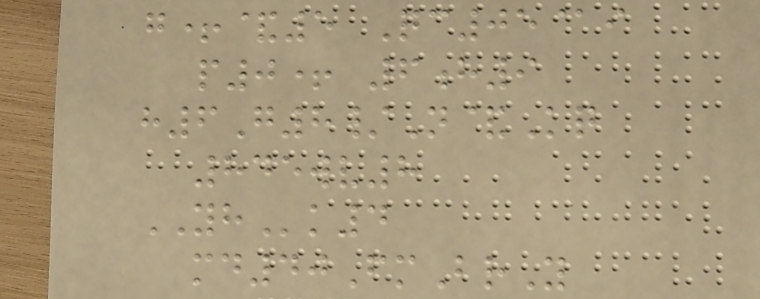g+&5 Qc05@i
p0+ 6h9
h6G8/N&Kq
845wv8
YHk4
md40FmBrY
